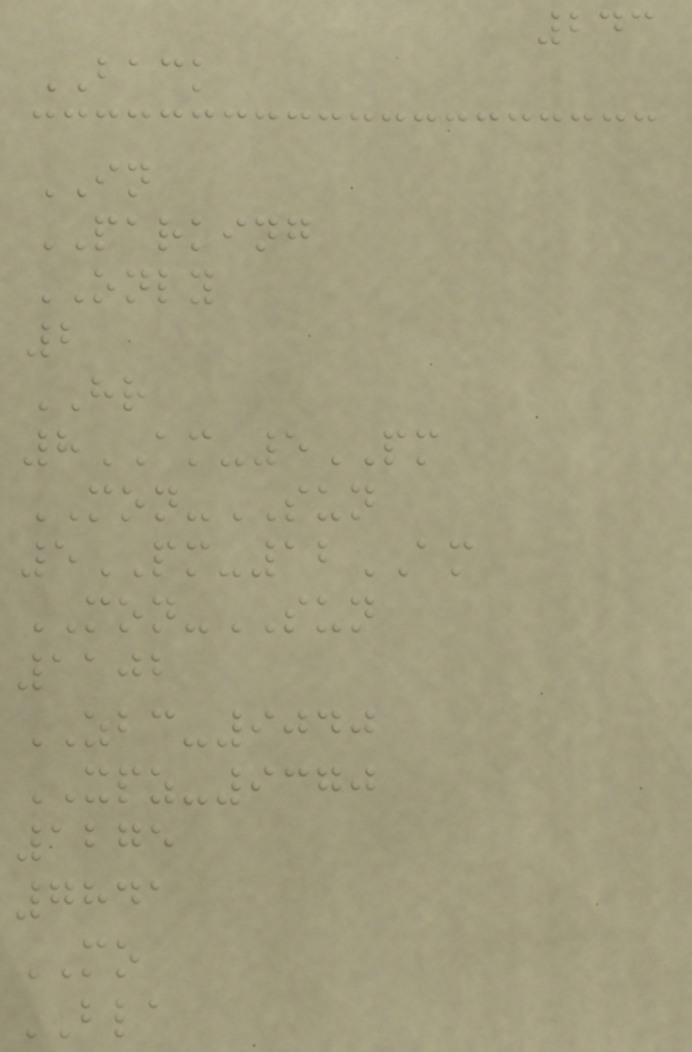243
BACK
IN
PARKING
ONLY
2
HR
8AM-5PM
MON-SUN
5PM-12AM
MON-SUN
1102
ZBC-9040
XPZ-9370
1275
7841
MO
BLA
